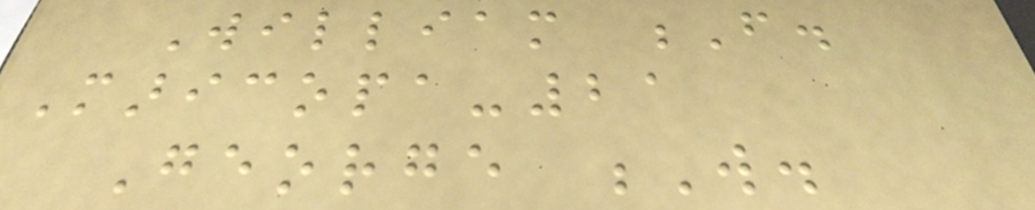William F.
Maricopa-21
George W.
